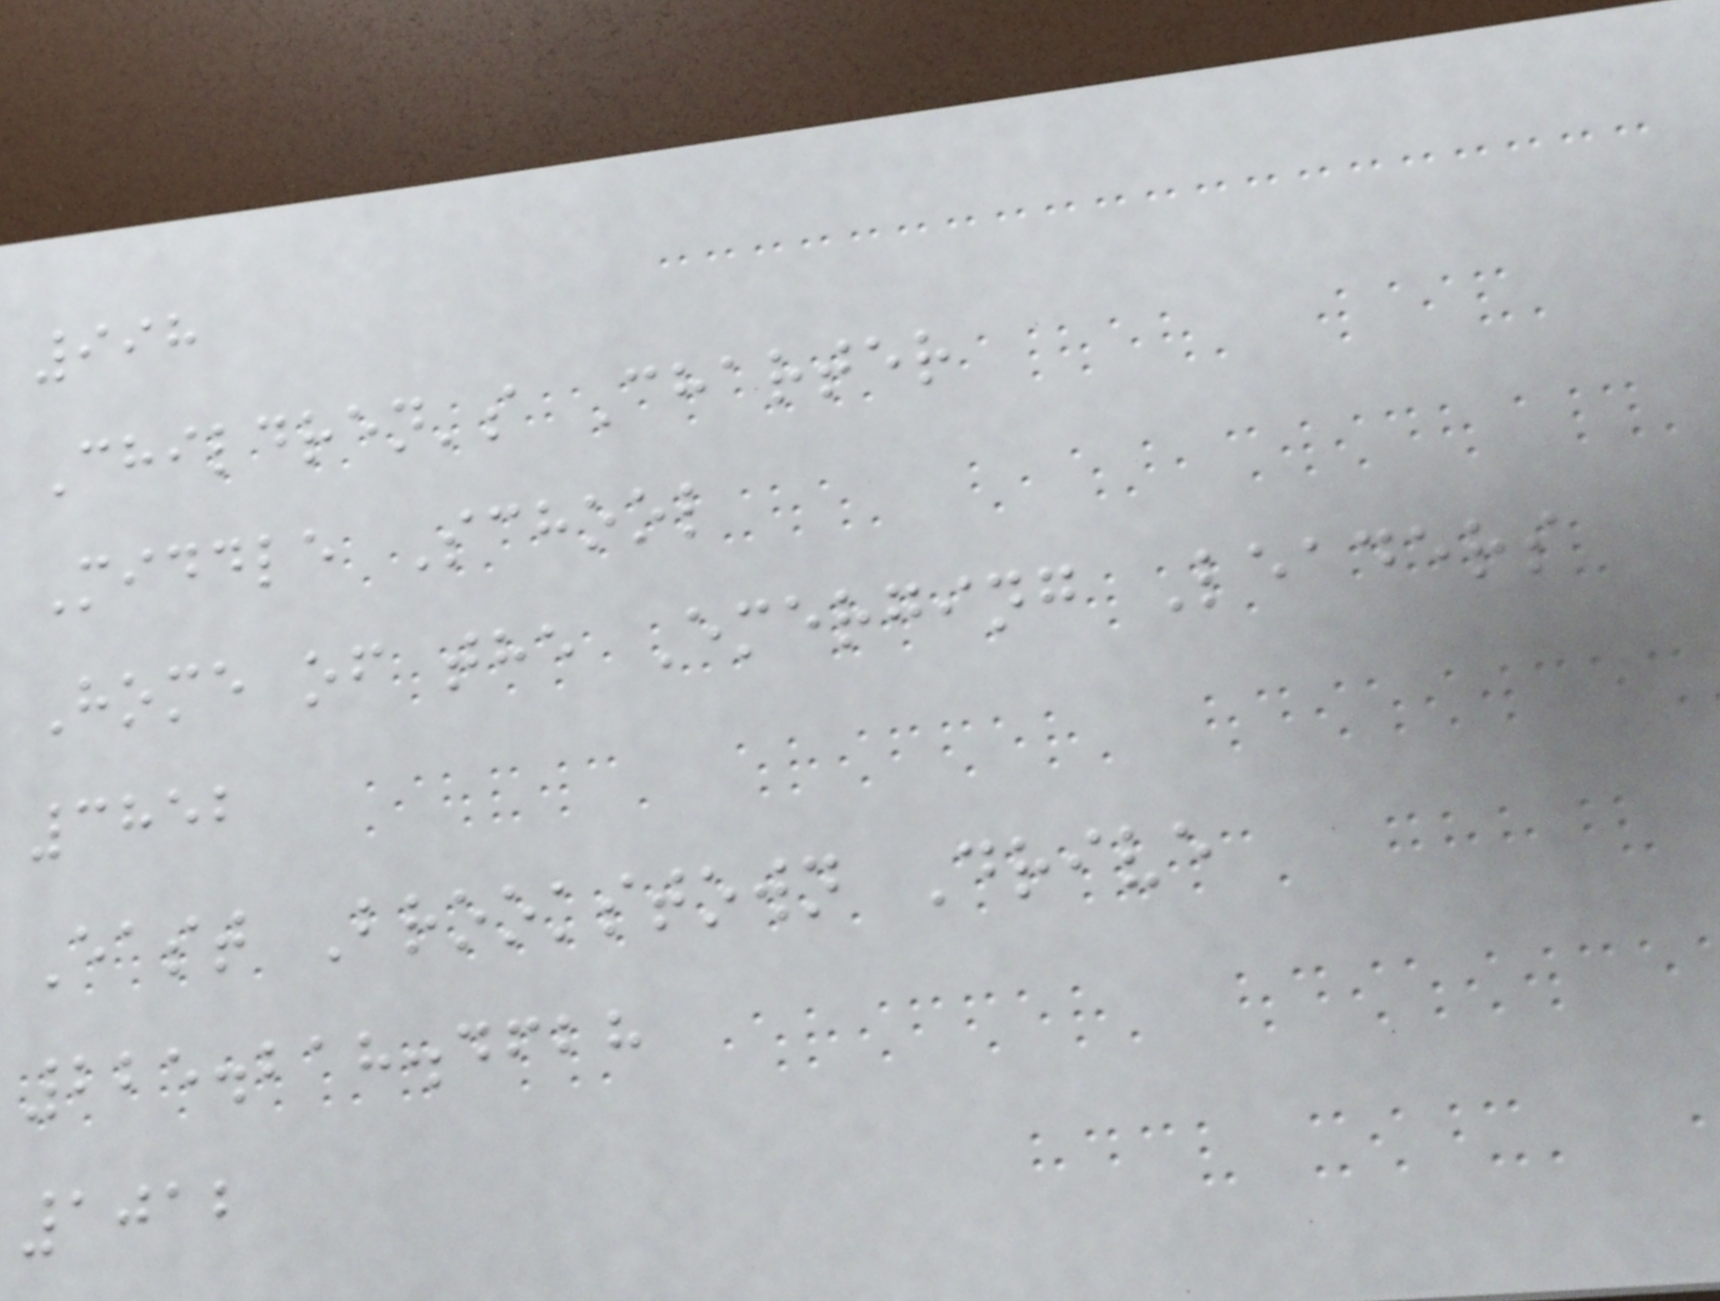998
Children's Charter
Middle School
Home of the Emerging Leaders
3852
East Brookstown Drive
225.218.4628
1012
